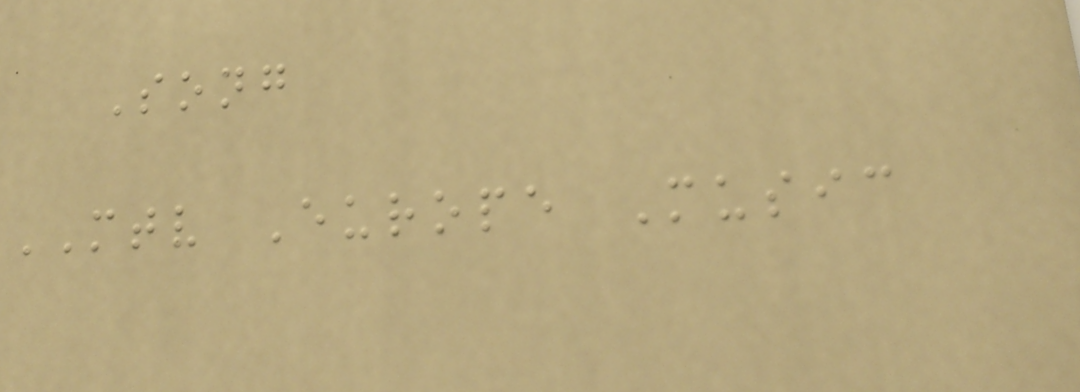Song
MTV Europe Music
